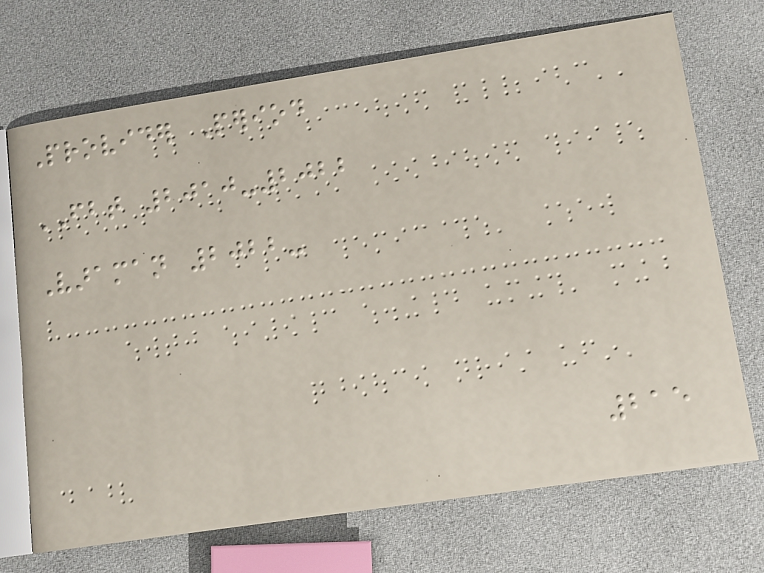Provider Period
FBT 2010-2022
Varaman 2022-
215
